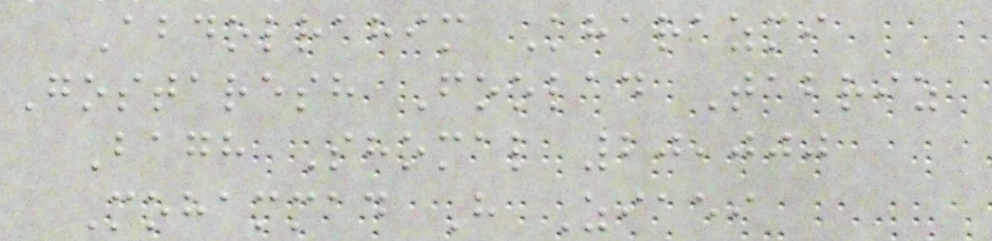Abdolrahim Kharazmi
Gostaresh Foolad Tabriz
Bagh Shomal 20,000
Mohammad H Ziaei
